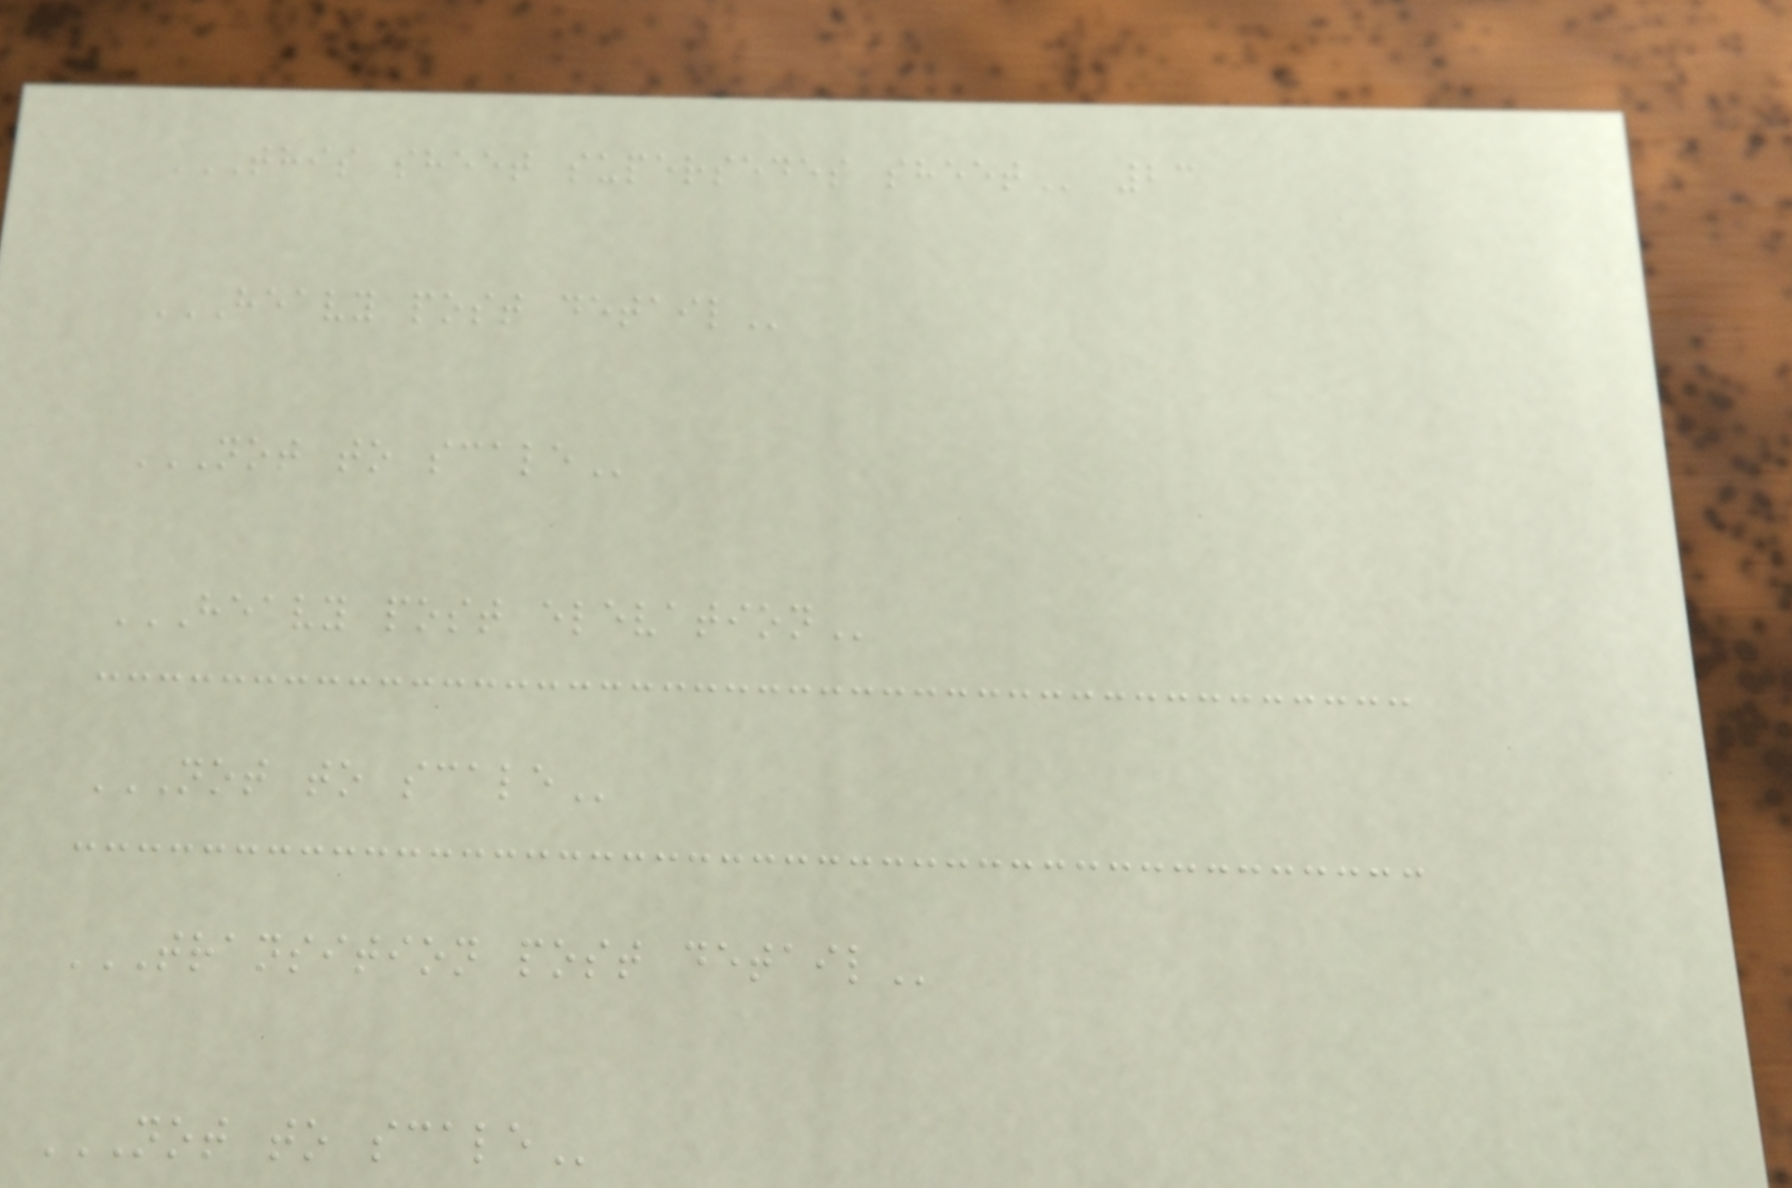THIS SHEET SUPERSEDES SHEET 23
HEAVY POST DETAIL
NOT TO SCALE
HEAVY POST ELEVATION
NOT TO SCALE
TRANSITION POST DETAIL
NOT TO SCALE
